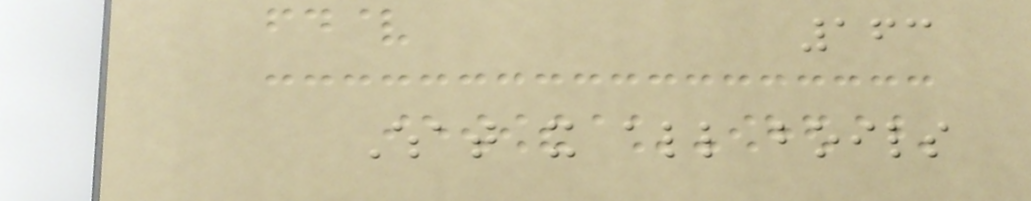163
What it all boils
